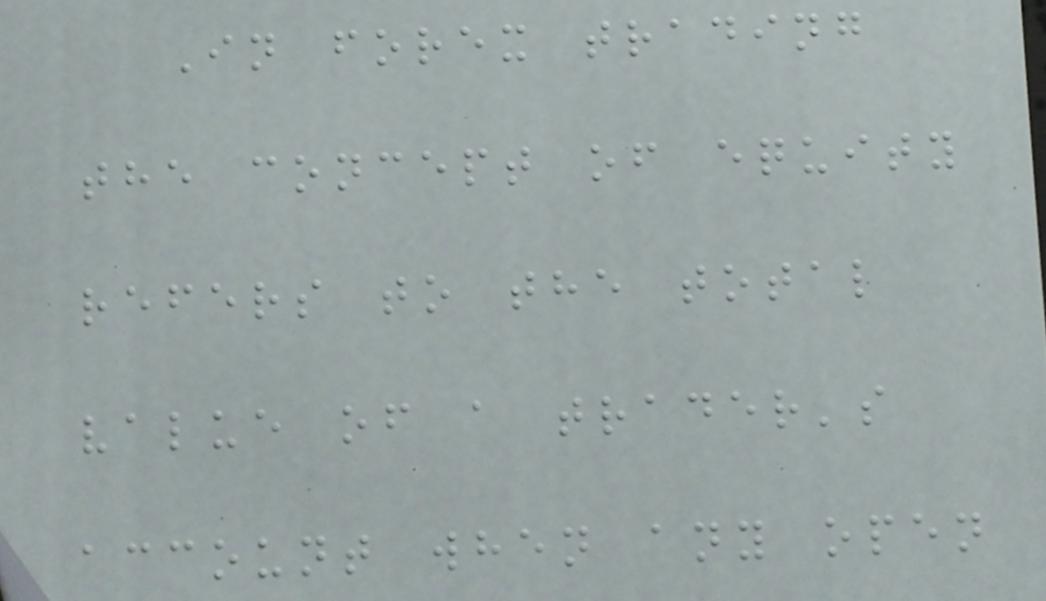In forex trading
the concept of equity
refers to the total
value of a trader's
account when any open
